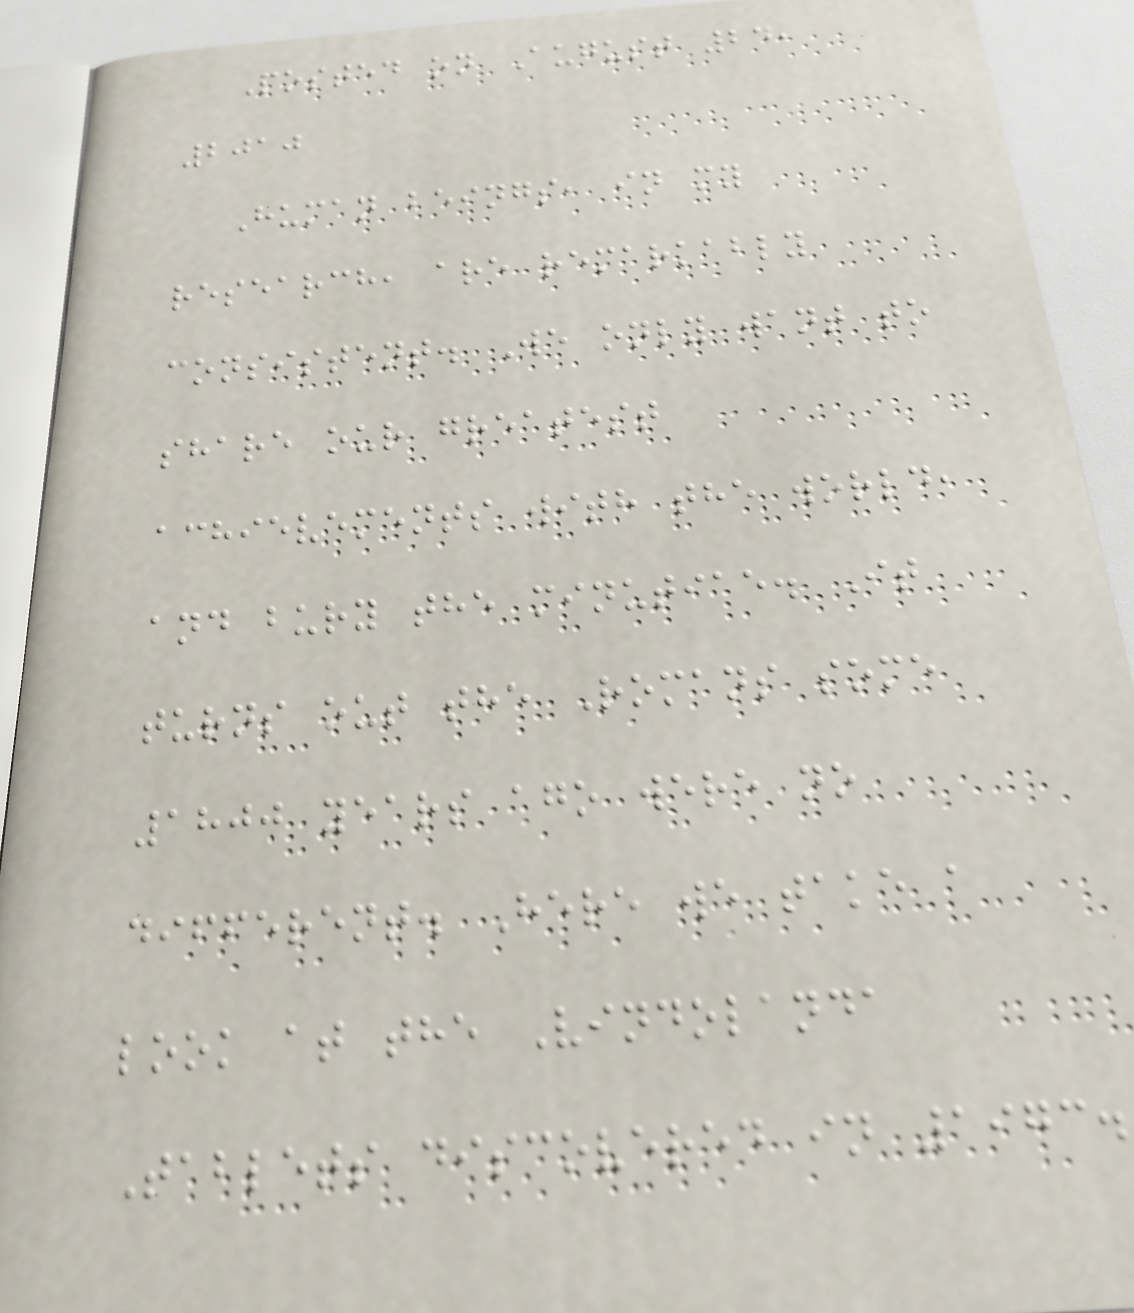Posted on August 24,
2010
Human beings, in my
research, are remarkably
consistent. We only want to
share our greatest
achievements with the world,
and bury the minutiae. It
turns out the Romans some
1800 years ago were no
different. Here we take a
look at the Vindolanda
Tablets discovered in 1973.
